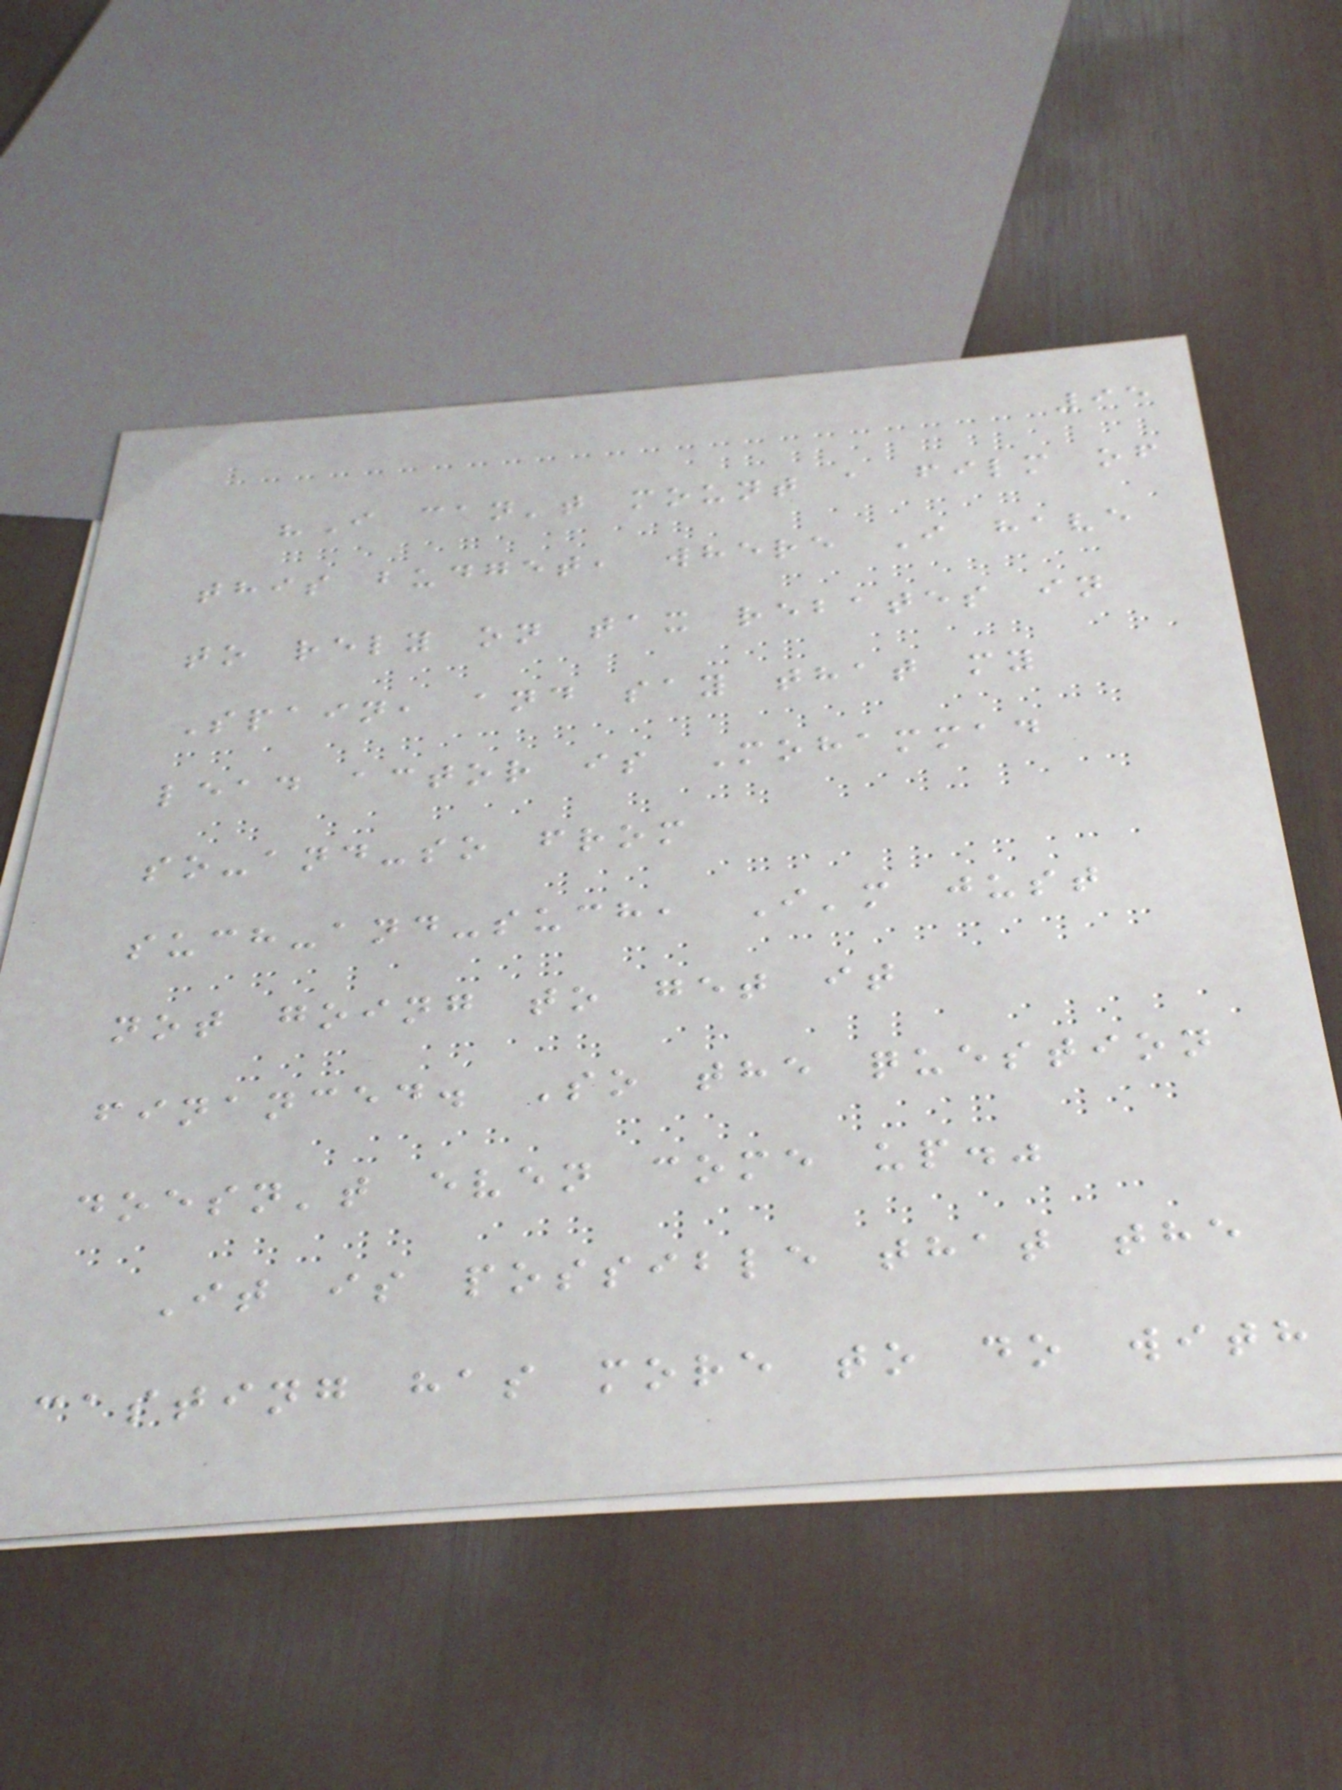95
"I can't mount a film of
this budget, where I have
to rely on tax rebates in
Spain, and say that my
lead actor is Mohammad
so-and-so from
such-and-such, I'm just
not going to get it
financed. So the question
doesn't even come up."
It is possible that the
casting has more to do with
